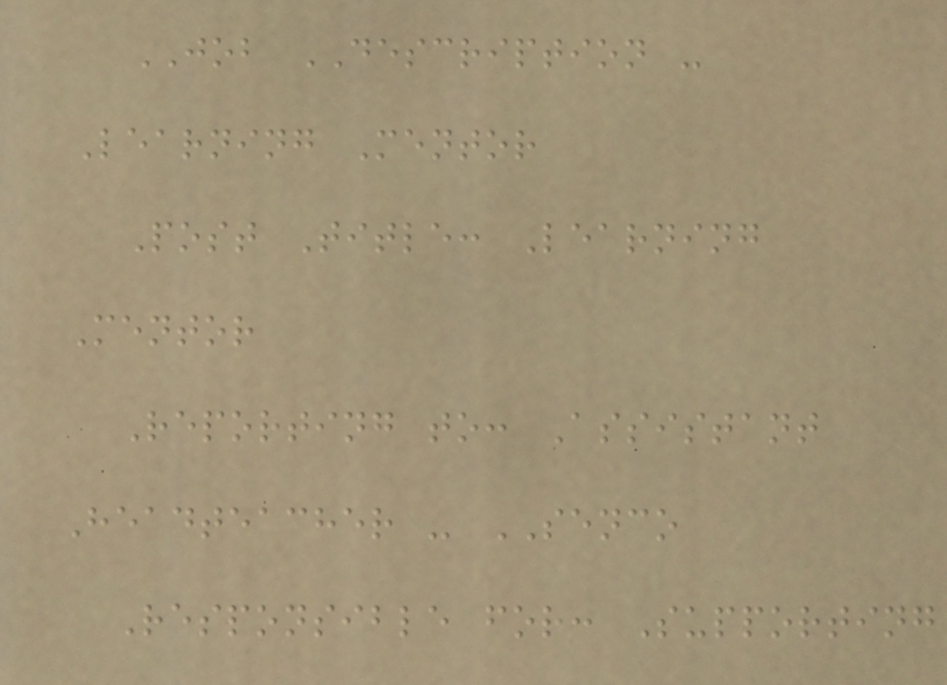JOB DESCRIPTION -
Learning Mentor
Post Title: Learning
Mentor
Reporting to: Assistant
Headteacher - SENCO
Responsible for: Supporting
